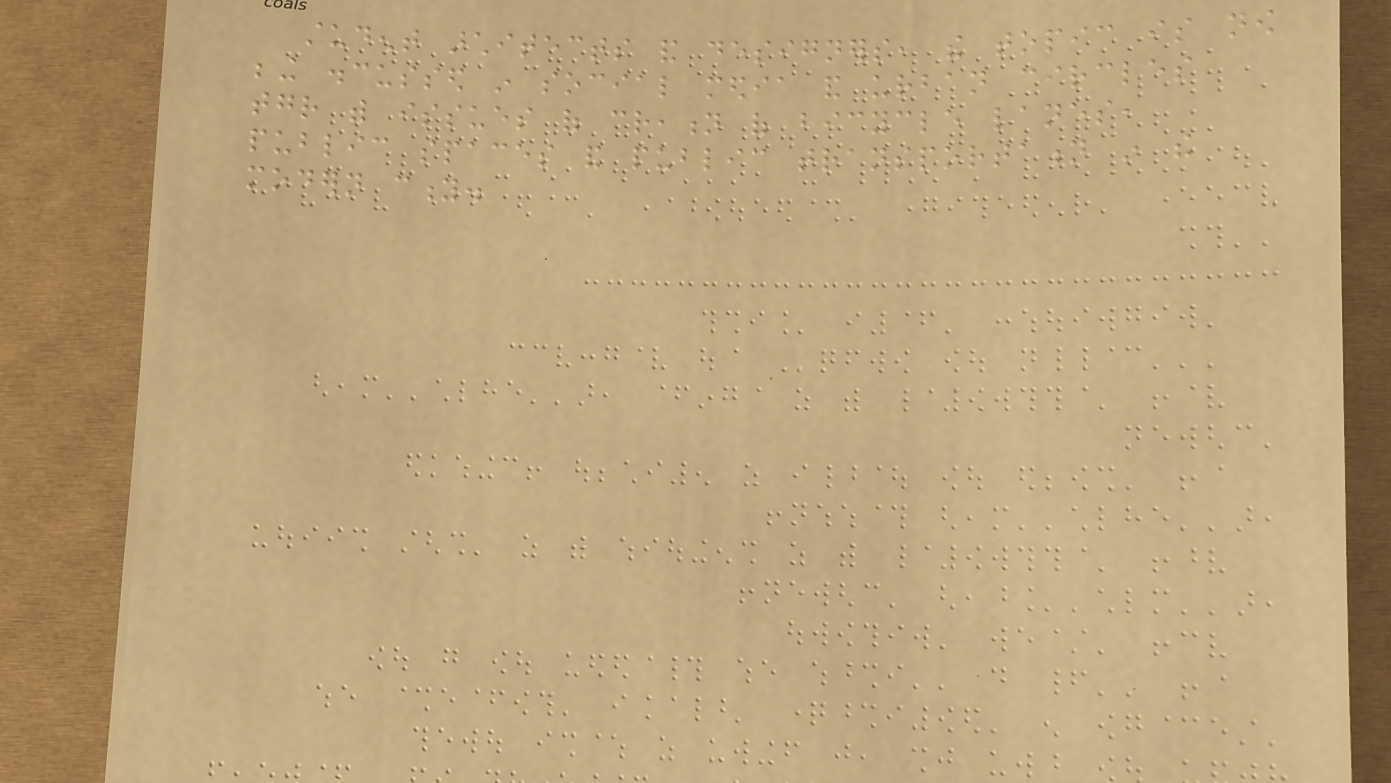student architects and designers, the topic is now
being discussed in social media and urban circles
together with issues of creation of bicycle lanes,
public spaces and public transportation in the
modern city.
